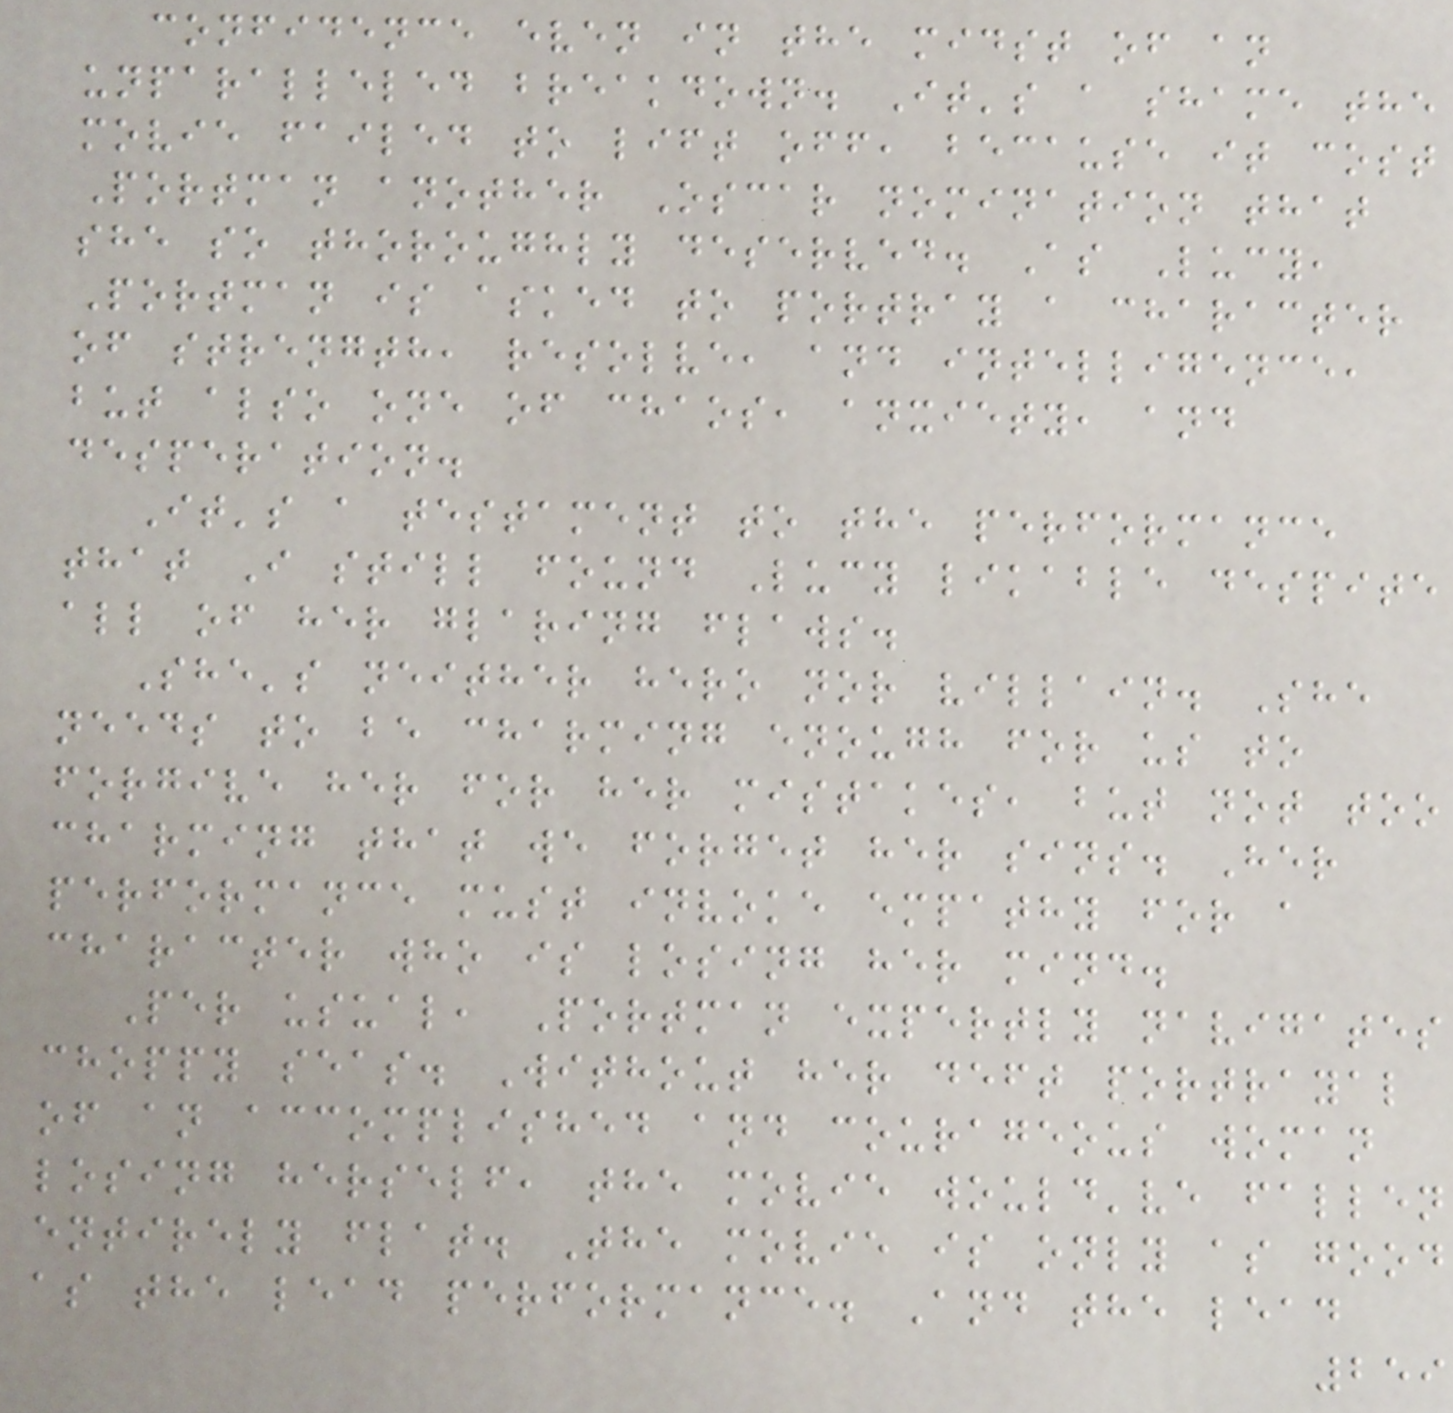confidence even in the midst of an
unparalleled breakdown. It's a shame the
movie failed to lift off, because it cost
Portman another Oscar nomination that
she so thoroughly deserved. As Lucy,
Portman is asked to portray a character
of strength, resolve, and intelligence,
but also one of chaos, anxiety, and
desperation.
It's a testament to the performance
that I still found Lucy likable despite
all of her glaring flaws.
She's neither hero nor villain. She
needs to be charming enough for us to
forgive her for her mistakes, but not too
charming that we forget her sins. Her
performance must invoke empathy for a
character who is losing her mind.
Per usual, Portman expertly navigates
choppy seas. Without her deft portrayal
of an accomplished and courageous woman
losing herself, the movie would've fallen
entirely flat. The movie is only as good
as the lead performance. And the lead
259
